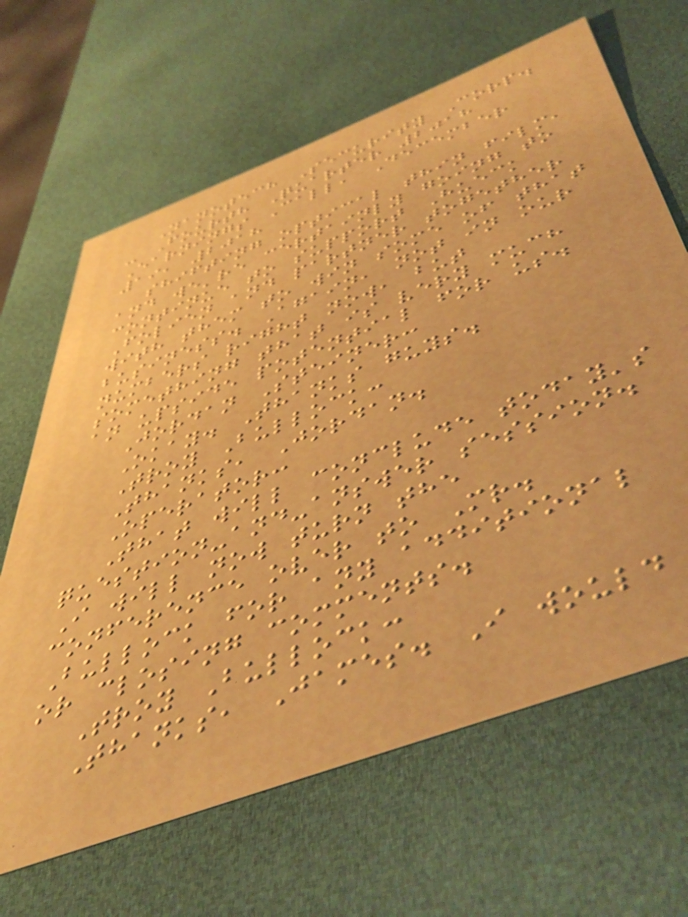Nanotech Security Corp.
- Fourth Quarter 2018
Earnings Call, December
19, 2018
shifting optical thin film,
and we're certainly going to
continue to support Hueck
Folien and partner together
with them to win some of that
business. Again, not in our
numbers right now, but
something that is very much
an upside potential for us.
Jordan Steiner:
Okay. Thanks guys.
Troy Bullock:
Thanks, Jordan.
Operator:
That will conclude today's
question-and-answer session.
I will now turn the
conference over to Mr.
Bullock for any additional
or closing comments.
Troy Bullock:
Thanks, James. I would
